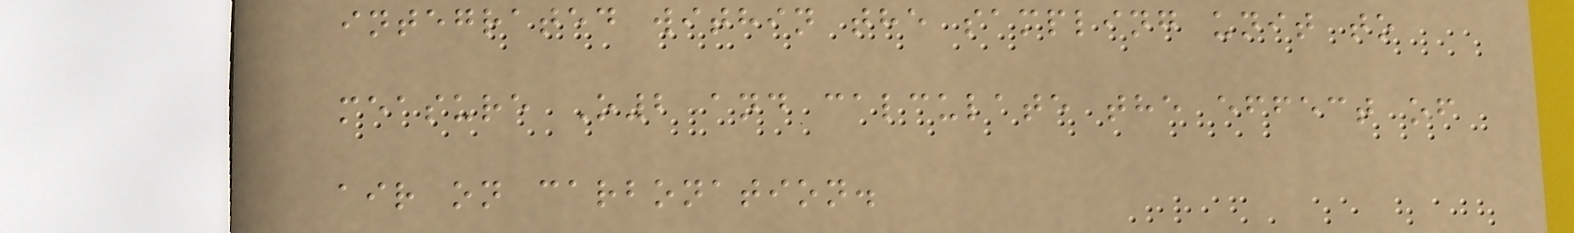integrated within the sampling unit to
measure O2 and calculate the effect of
air on carbonation.
